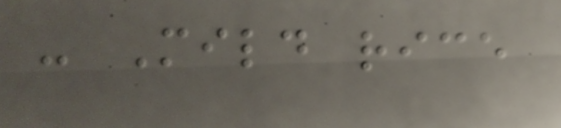- Mild rice
